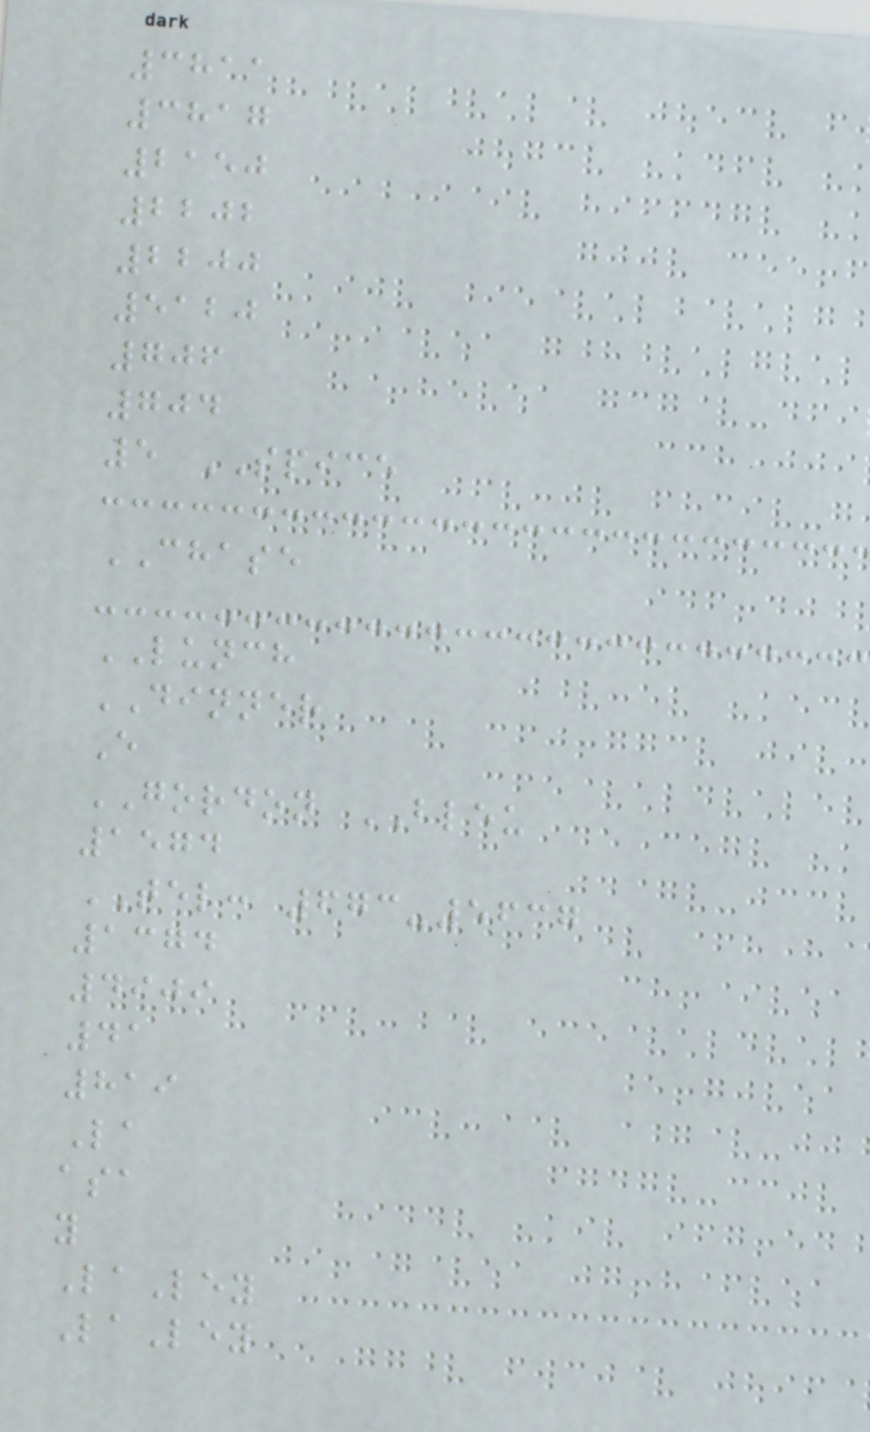3811
3817
2150
2202
2200
5120
706
704
5 SPICE
CHASE
LUNCH
DINNER
E
GORDON BLEU
1574
TEL: 673-5637
1374
4909
41
819
La
asa
y
LaLey
LaLey
